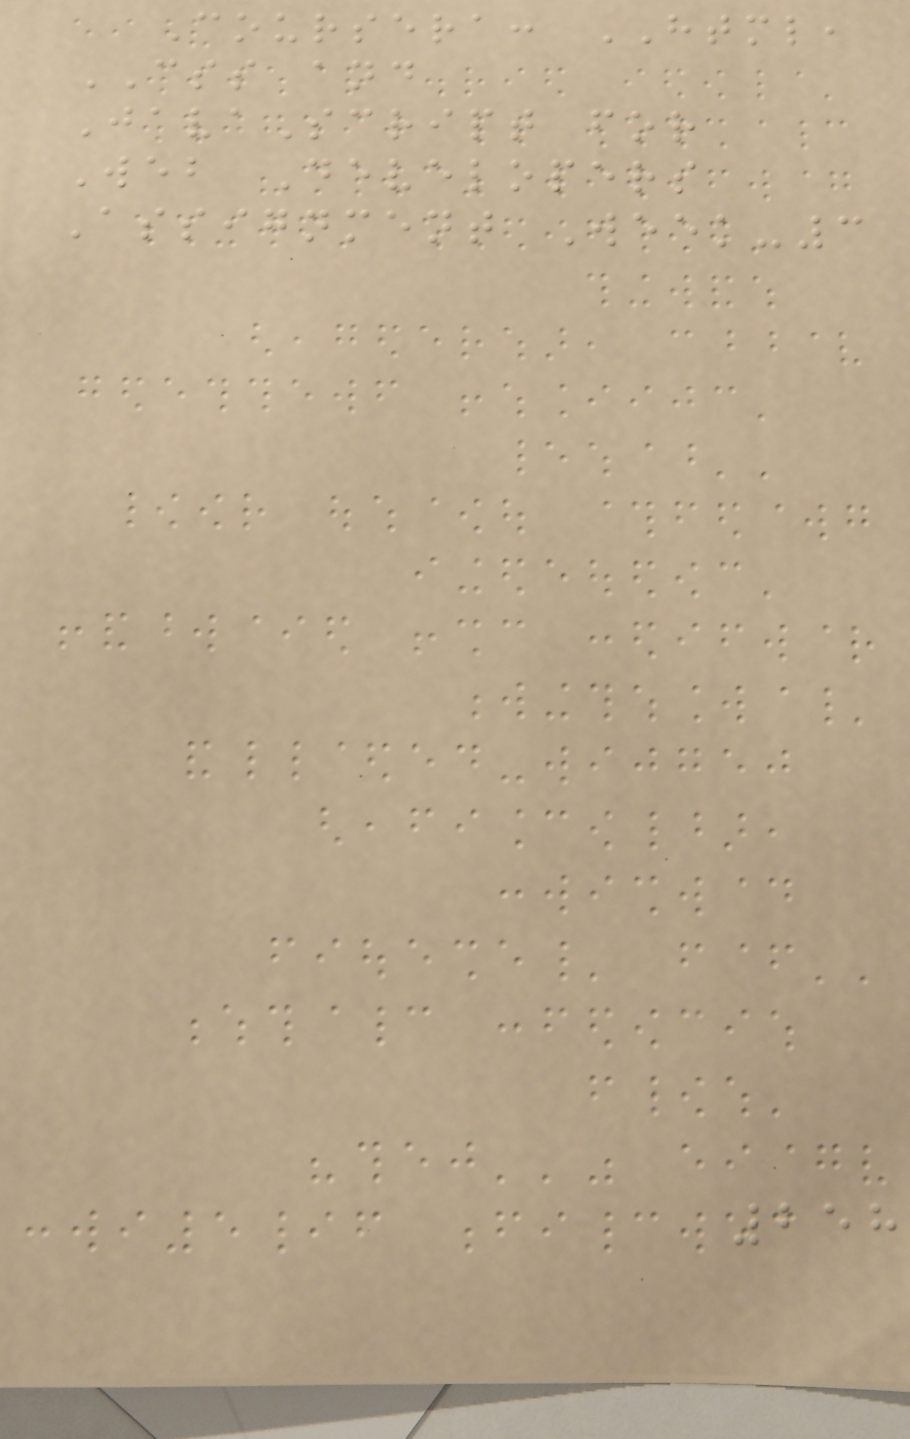Coursera: HTML,
CSS and
JavaScript for
Web Developers
Assignment Week-3
258
